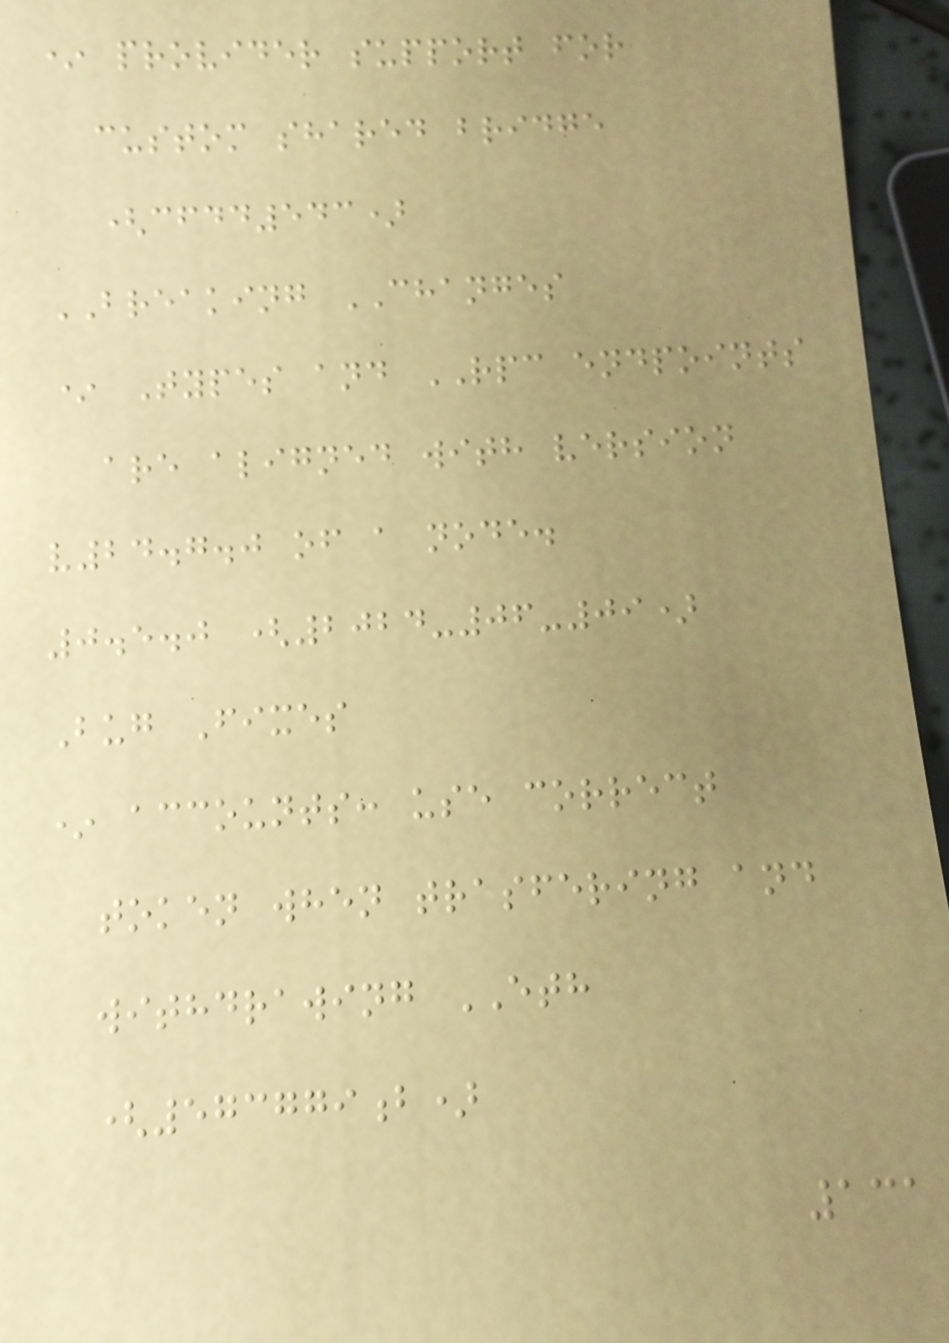* provider support for
custom shared bridge
(cfdd543)
BREAKING CHANGES
* Types and RPC endpoints
are aligned with version
v24.7.0 of a node.
0.5.0 (2024-06-09)
Bug Fixes
* accounts: use correct
token when trasfering and
withdrawing ETH
(573779b)
131
